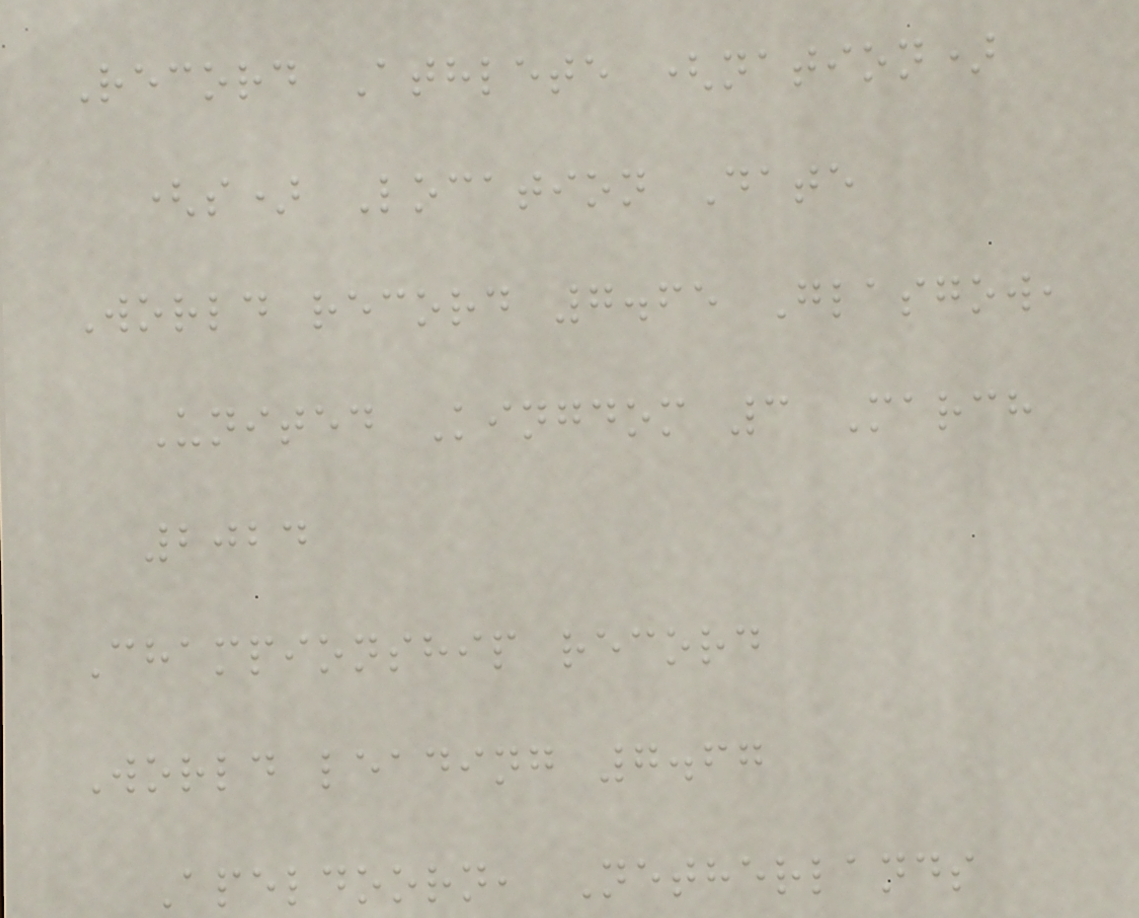Record Athlete (nation)
(s) Location Date
World record 7.65 Glasgow,
United Kingdom 3 March
2024
Championship record
World leading 7.67
Apeldoorn, Netherlands
